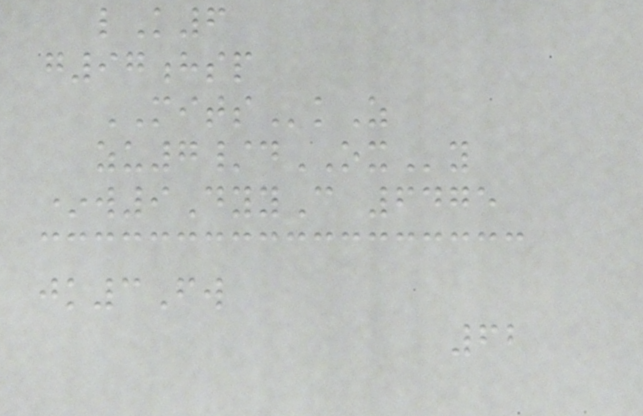lK6
g97hsp
MITSkZ
zu7/dOXy
*w9DyyC 6475
jk3Fw
62
